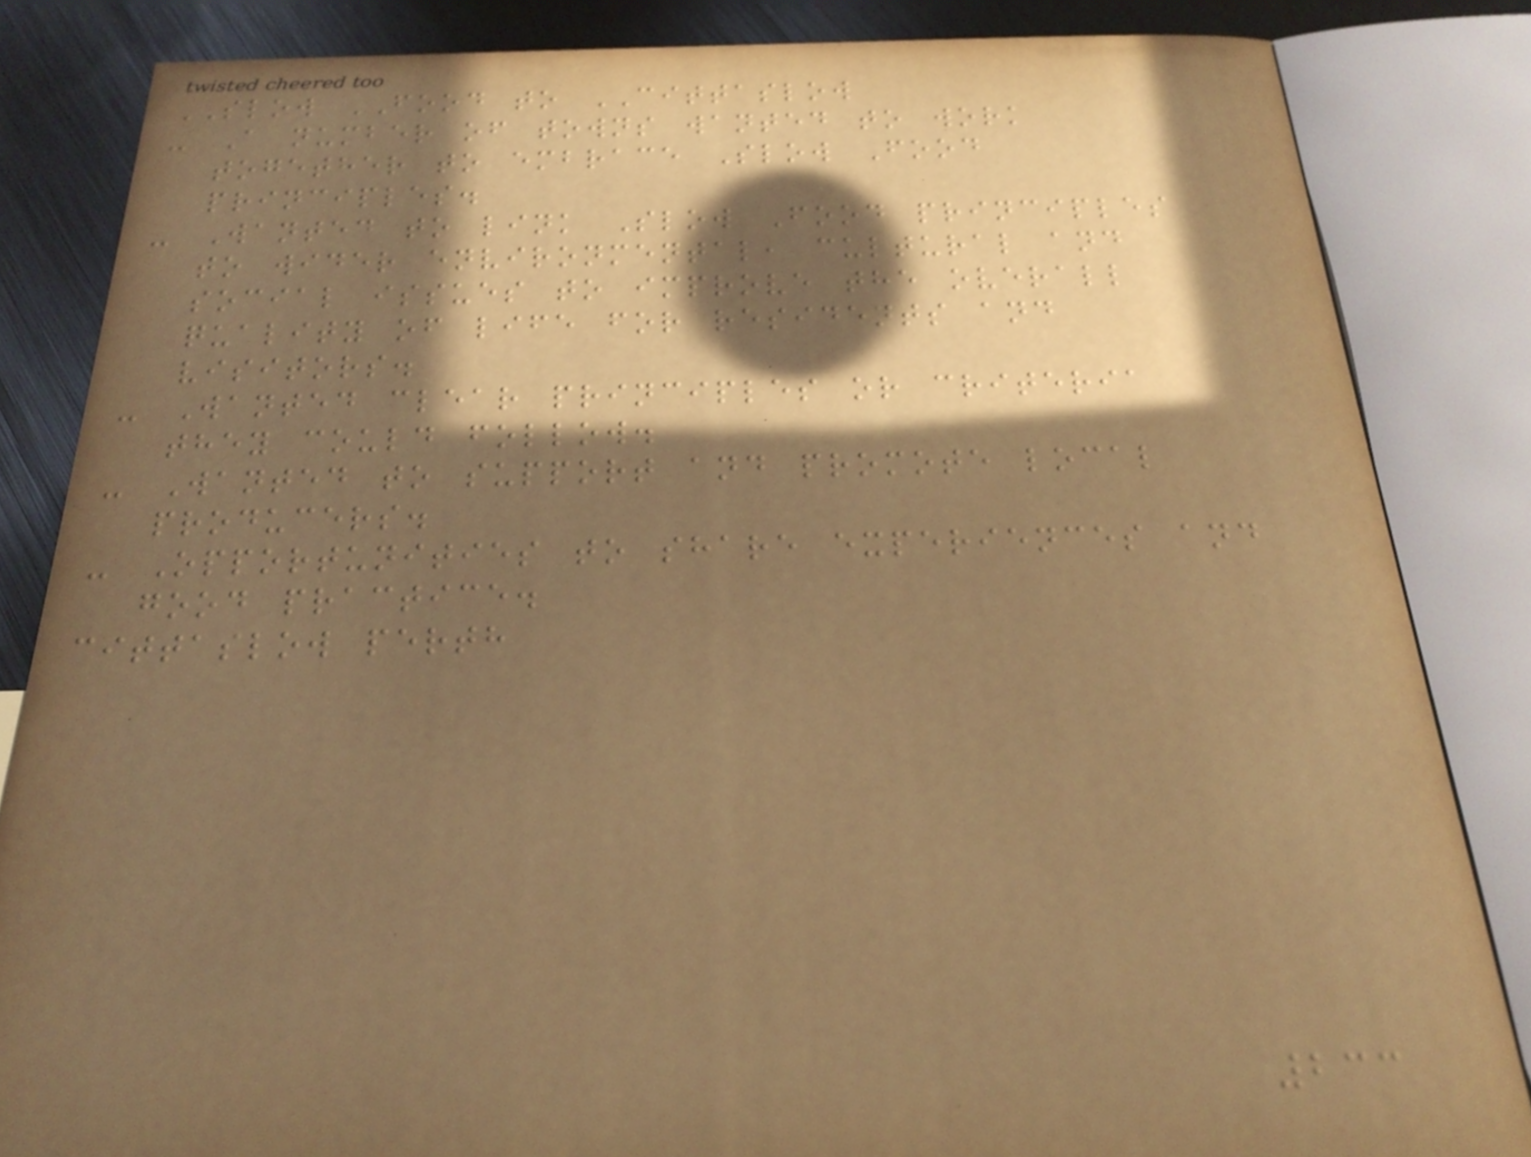SLOW FOOD to CITTASLOW
- A number of towns wanted to work
together to embrace Slow Food
principles.
- Wanted to link Slow Food principles
to wider environmental, cultural and
social issues to improve the overall
quality of life for residents and
visitors.
- Wanted clear principles or criteria
they could follow.
- Wanted to support and promote local
producers.
- Opportunities to share experiences and
good practice.
cittaslow perth
233
